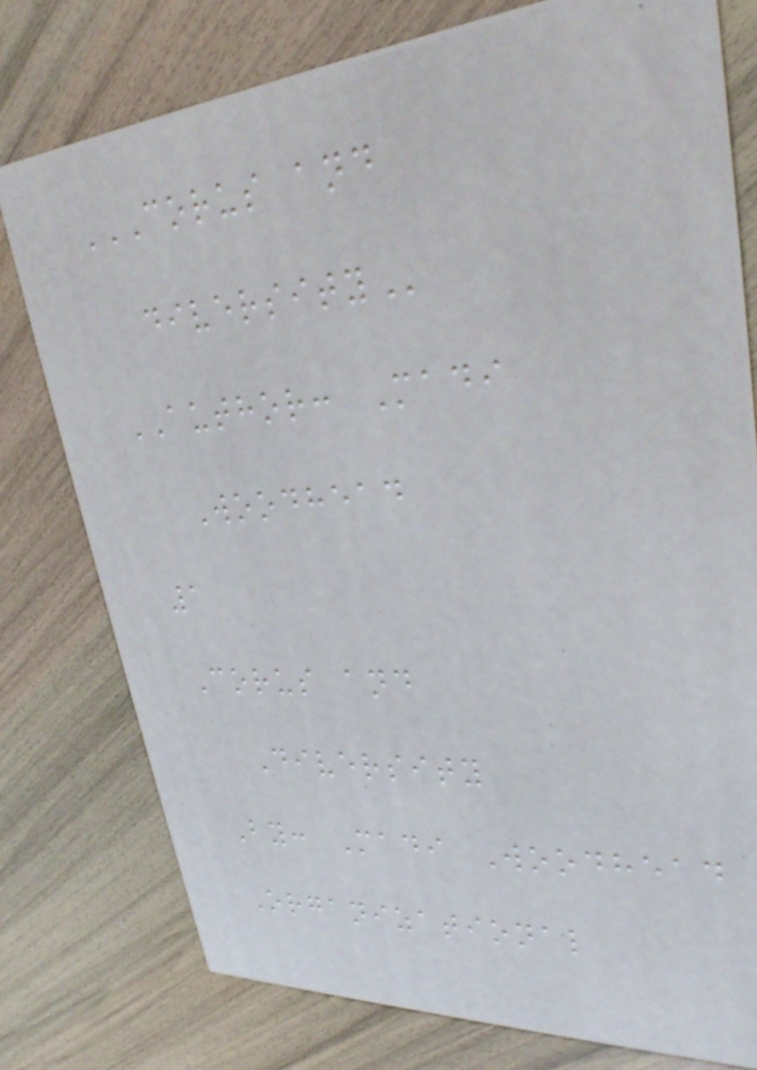CORUS AND
DIVERSITY
AUTHOR: Madi
Woodhead
1
Corus and
Diversity
By: Madi Woodhead
Organizational
